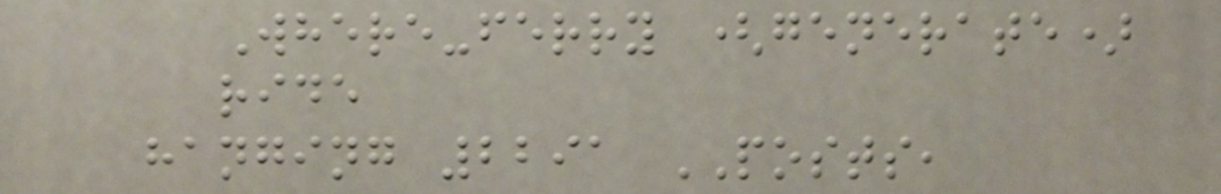Where-ferry (generate)
ride
hanging 2291 POSTS,
